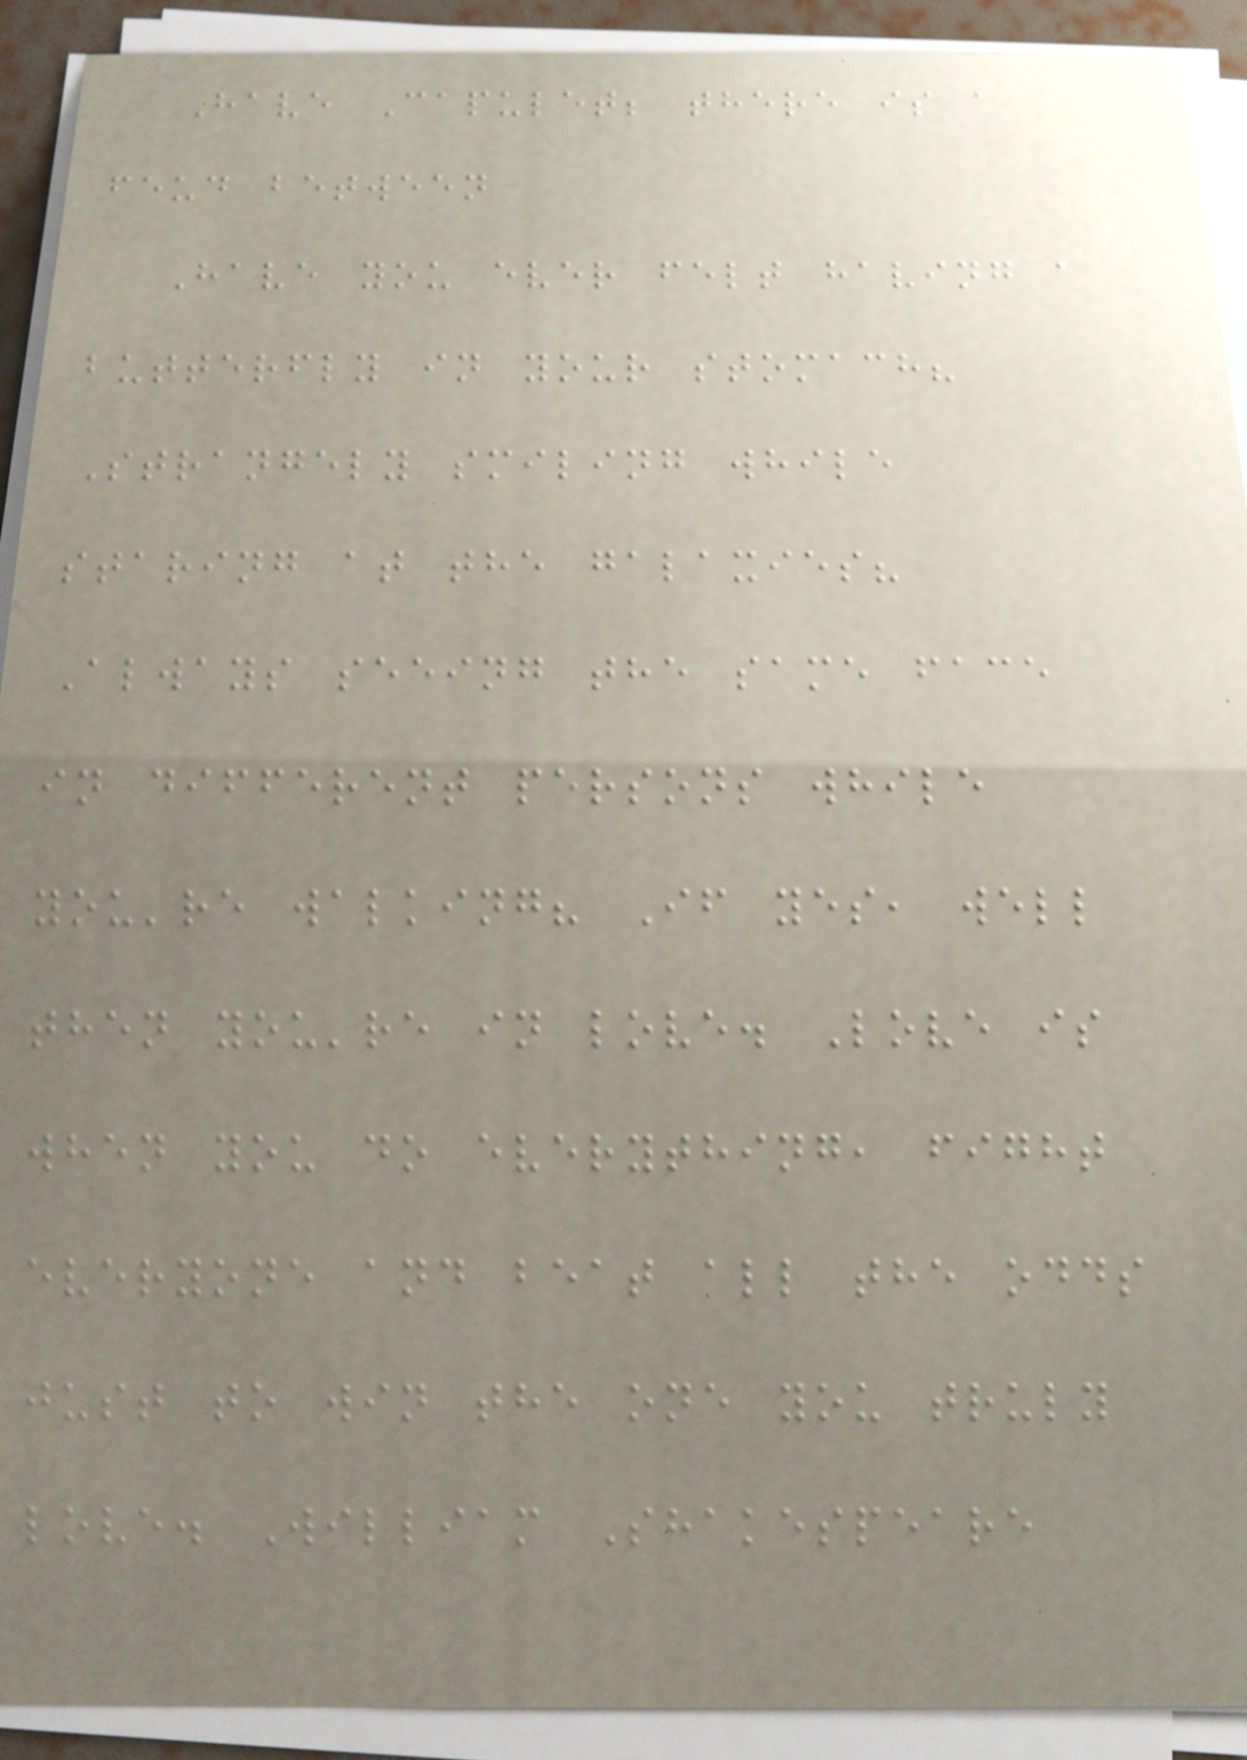Have Capulet; there is a
feud between
Have you ever felt having a
butterfly in your stomach?
Strangely smiling while
staring at the galaxies?
Always seeing the same face
in different persons while
you're walking? If yes, well
then you're in love. Love is
when you do everything, fight
everyone and beat all the odds
just to win the one you truly
love. William Shakespeare
